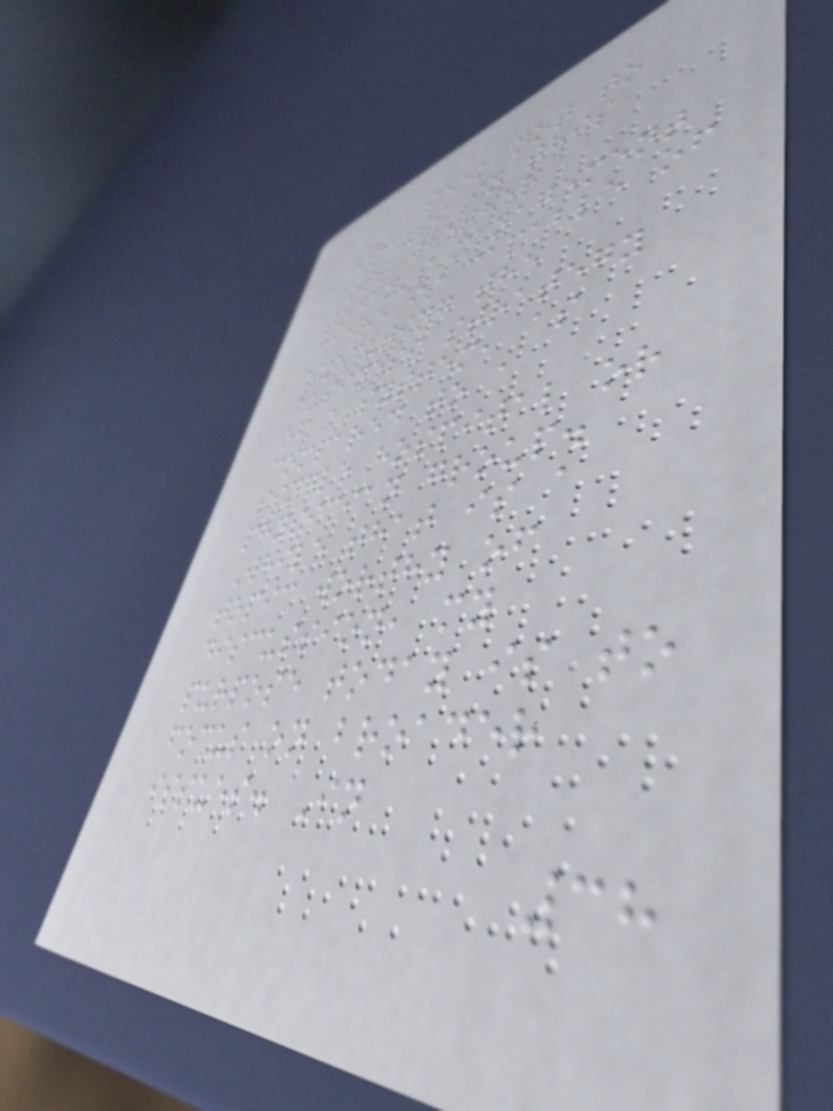I seek not to
discuss in this
post whether
today's management
cadre is capable of
executing the
business strategy
of a system, as
compared to a
single hospital or
physician group.
While that is a
topic worthy of
discussion, my
purpose today is to
focus on broader
issues. In
38
